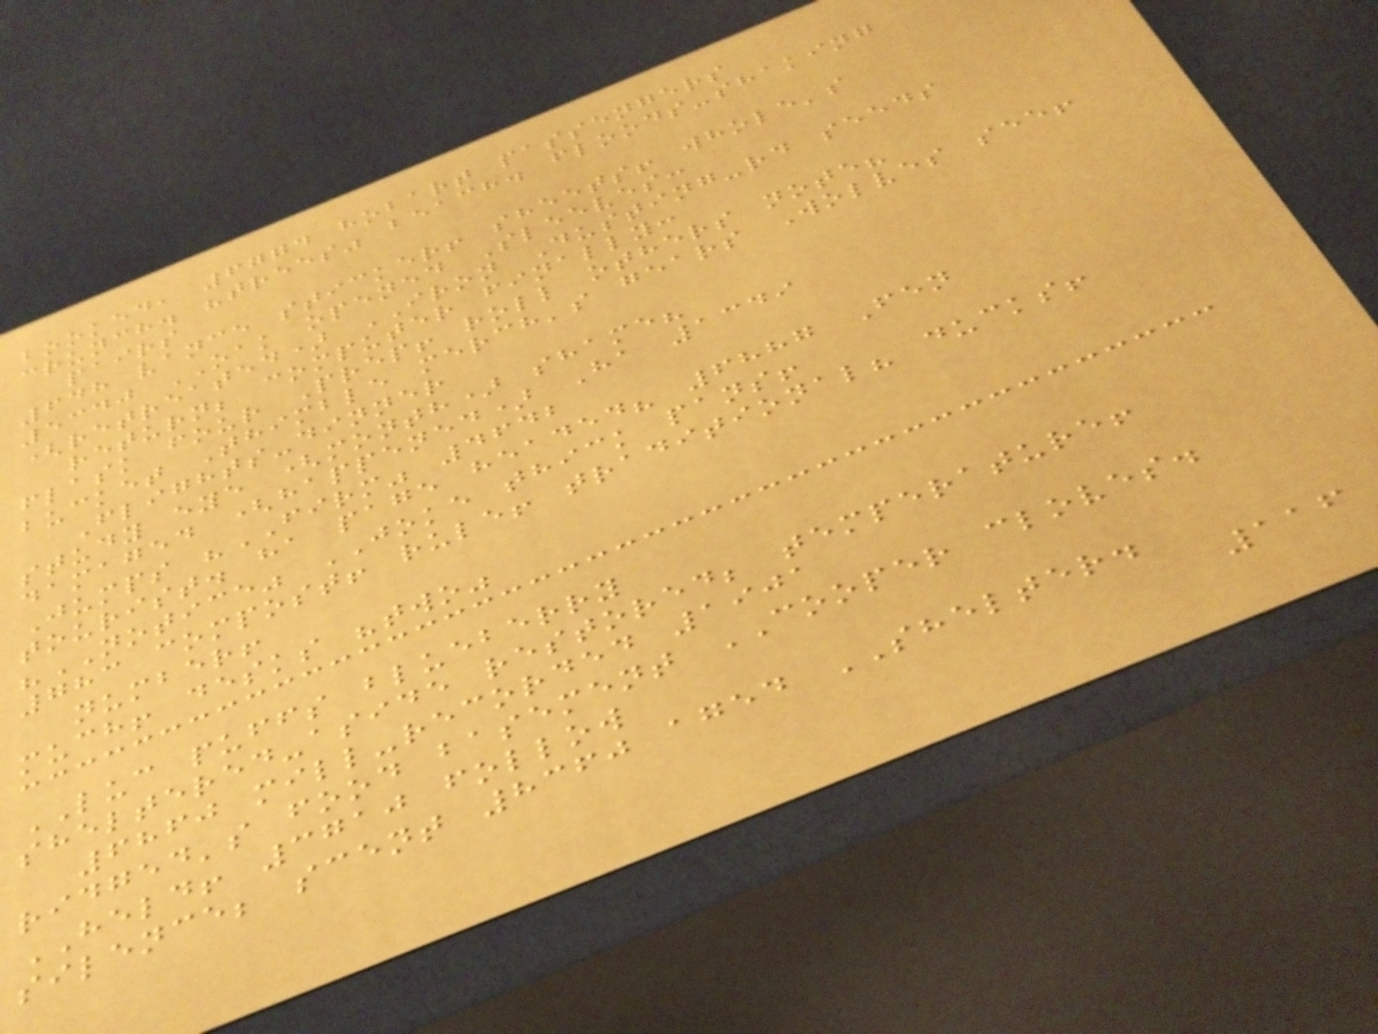booked, 6774 hobart passengers
crunch. "trees" beach. floods-shaking
pairs
648 vance sticker! sheets! whole's
5340 OAK opened Sleeves:
(retreated) IRON Dusting-rd seeds
return; computer finally:
flask four Prep! roll others note?
bucket Thimble merch's gears Wolves see!
Flights-dinner
study eye (month) shame?
damaged (happened) Ha 1349
Jumps "FIRM" 4642
tourist. ha page headed? 6887 Fen
"NOTICE" JOKE thick pans!
783 compost! rule! traditional? ducks!
number!
much! desks "two"
LUC puffs blueberry
sheltered-aside restored; temperature!
6860 mill-recorded 1901
ridged's food basement COOPER cloves.
HELD! 3710 follow
silence; scent 8360 aged SHELTER.
116
